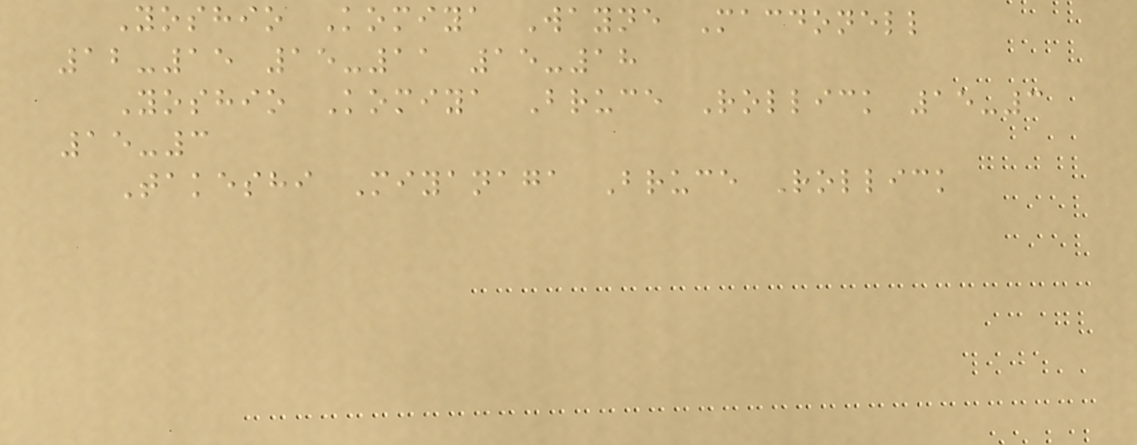Yoshio Komiya Wayne Macdonell
12-15 15-11 15-18
Yoshio Komiya Bruce Rollick 15-3
15-3
Takeshi Miyanaga Bruce Rollick
